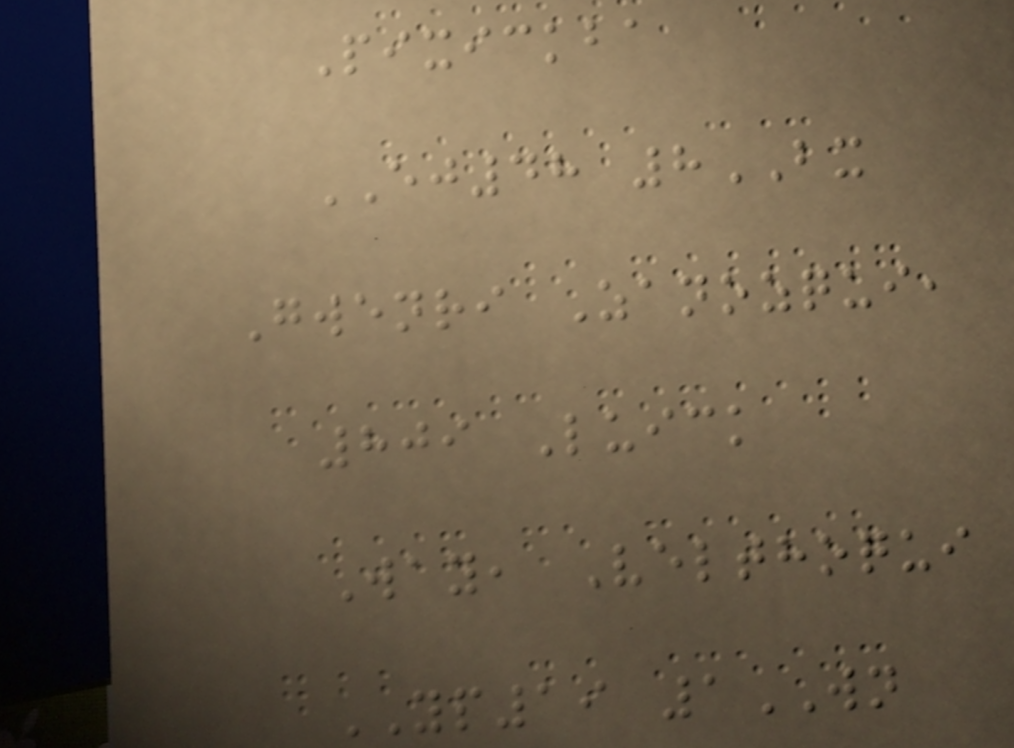Pixickba
EJ48 8BX
Gwenri Zanozqui,
809 Luick
Way, Velthoqui
YP19 1WN
